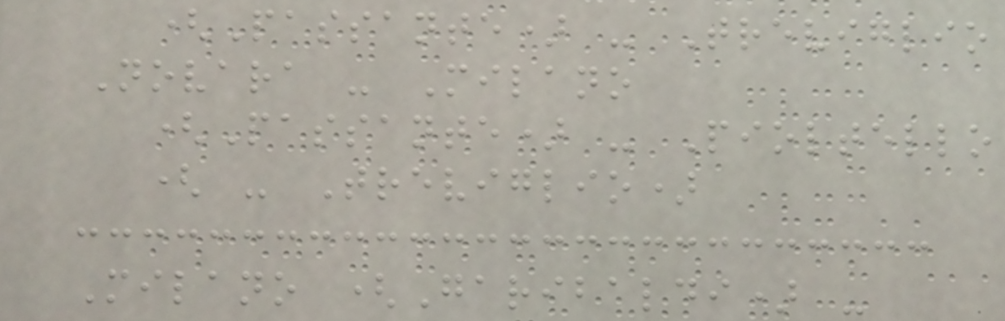(Passante) - Treviglio
Novara - Milano
(Passante) - Pioltello
( - Treviglio)
Milano (Garibaldi) -
